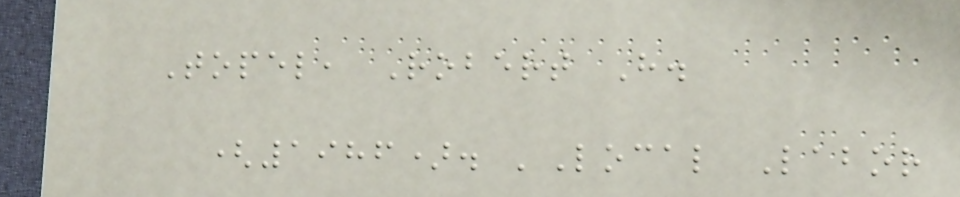Topel, Robert H.
(1986). 'Local Labor
